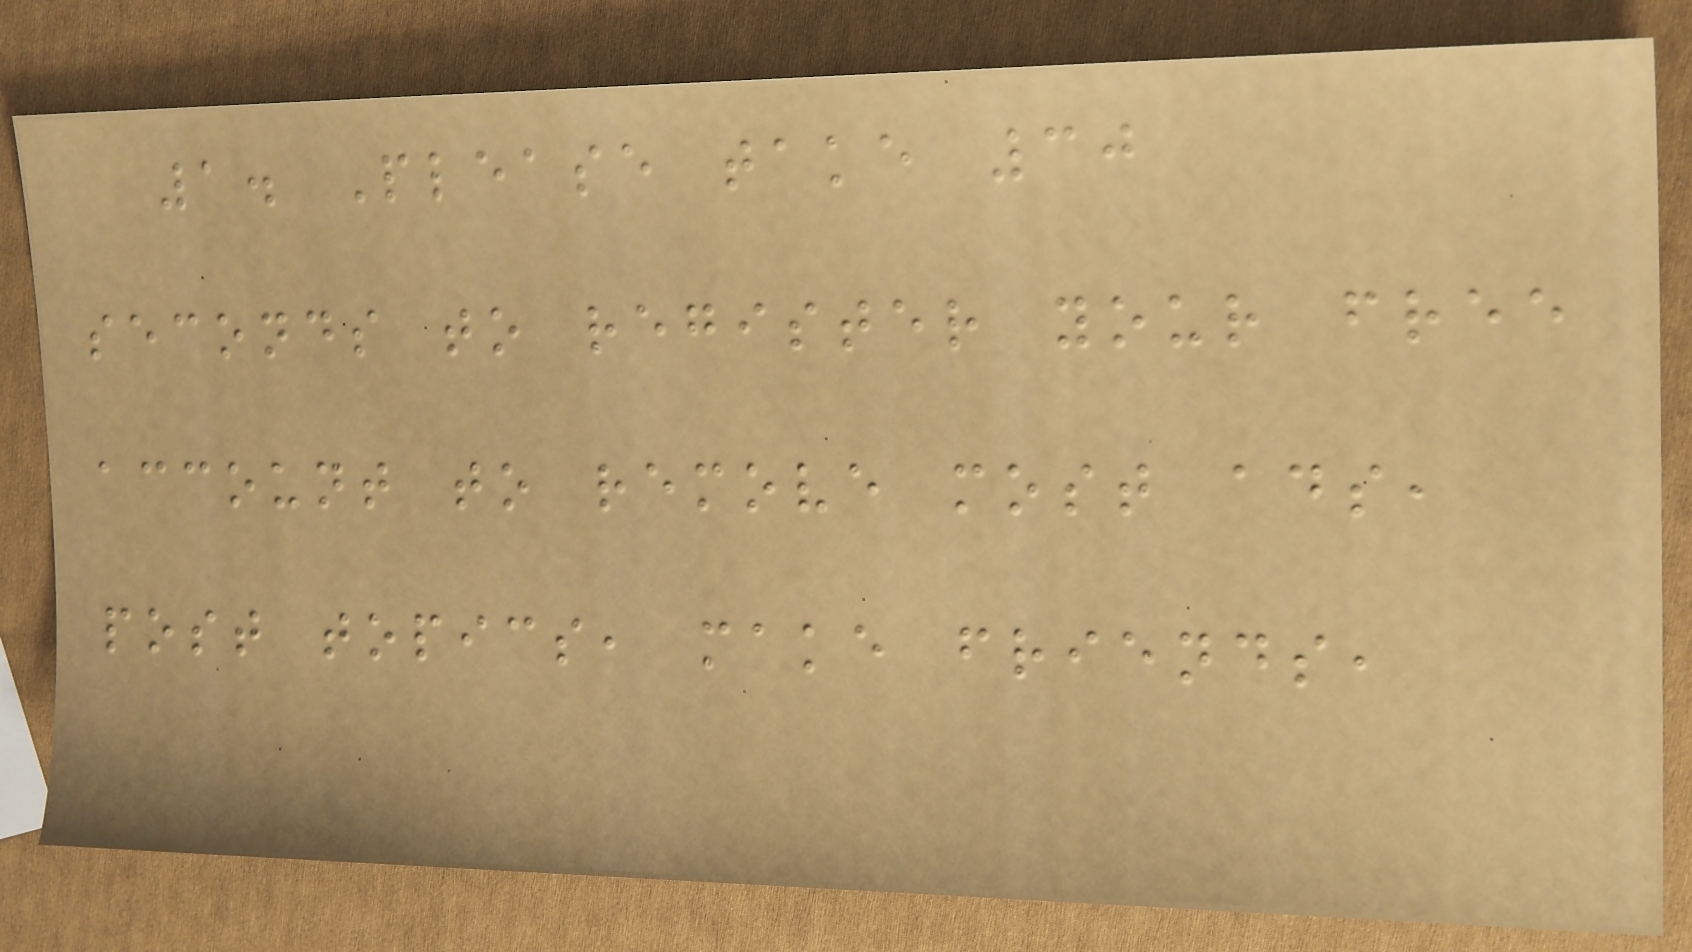1. Please take 30
seconds to register your free
account to remove most ads,
post topics, make friends,
